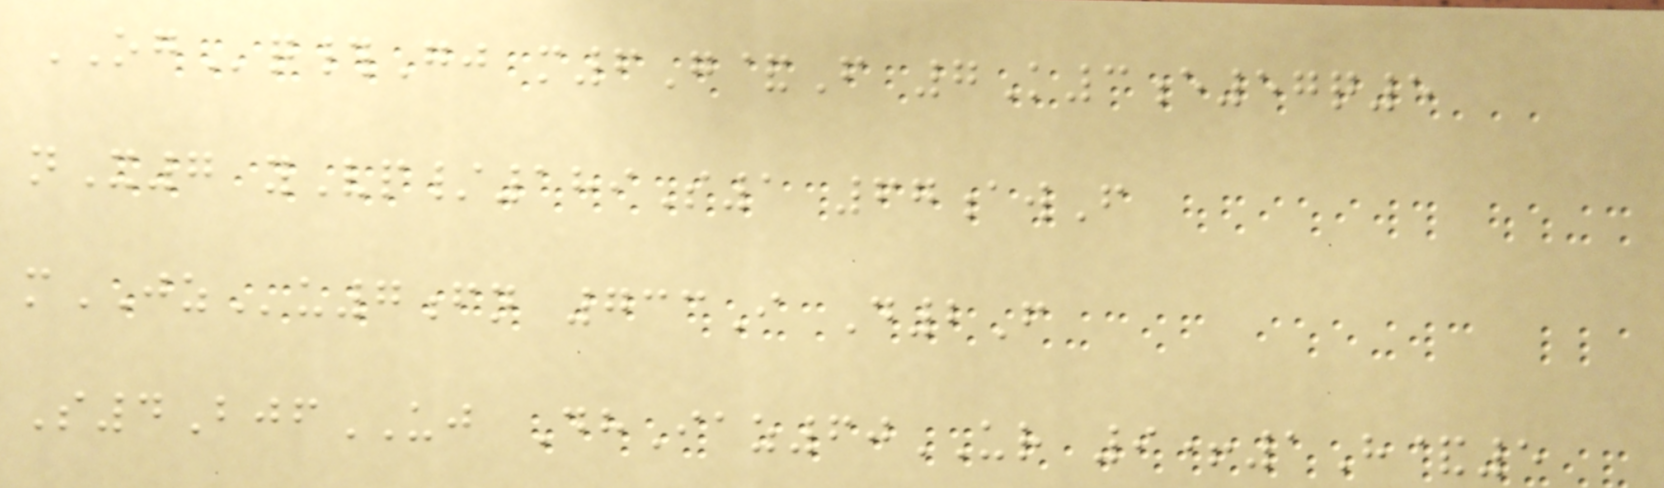OGq#Gj m6G&F 7K3e57q5
nX7 yVp/189S1 67awF
mJZu7fn 733I D2F
S4BjfUJ DhIaz60UR 9+1H&5
